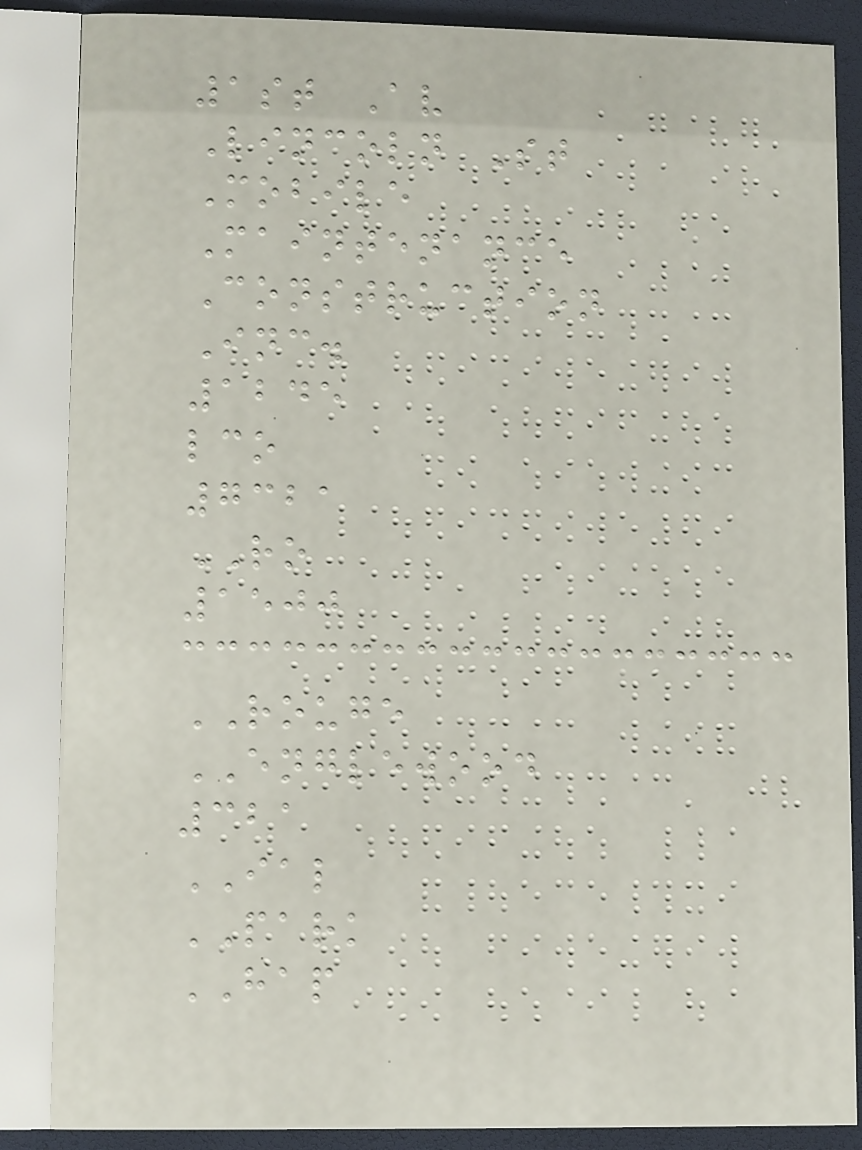1st Av
Lincoln St
Mobile
Maintenance
Construction
Inc.
1245
lco
7321
RO
1500
ROUGE
ENGLEWOOD
321
IAL
PARK
HAP
